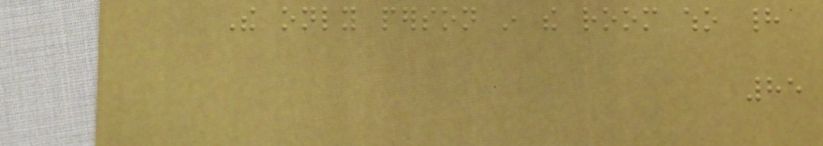The only person in the room who had
85
